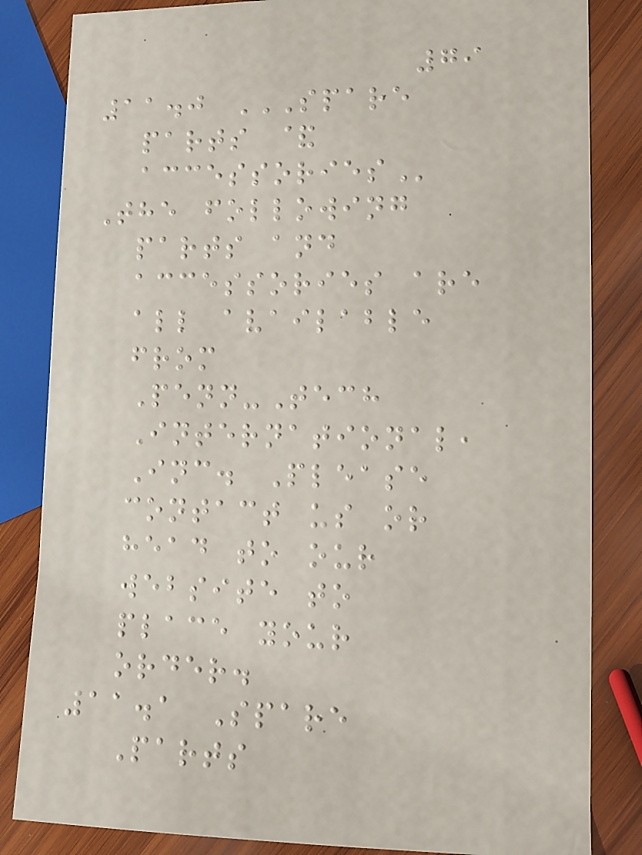79
11.0 SPARE
PARTS &
ACCESSORIES
The following
parts and
accessories are
all available
from
Penn-Tech
International,
Inc. Please
contact us or
head to our
website to
place your
order.
11.1 Spare
Parts
